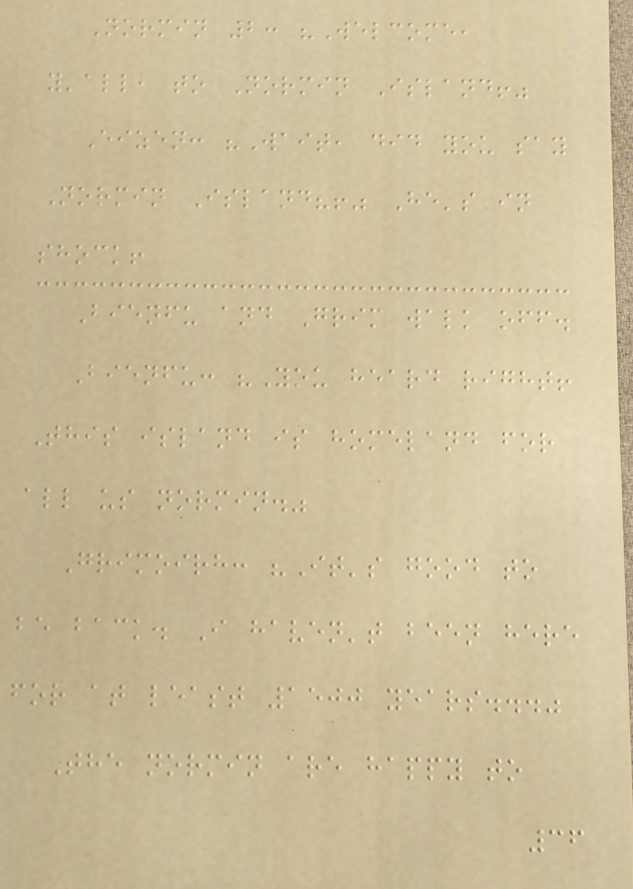Normin 2: "Welcome,
y'all, to Normin Island!"
Eizen: "Wait, did you say
Normin Island?!" He's in
shock!
Bienfu and Grim walk off.
Bienfu: "You heard right!
This island is homeland for
all us normin."
Grimoirh: "It's good to
be back. I haven't been here
for at least 1500 years..."
The normin are happy to
36
